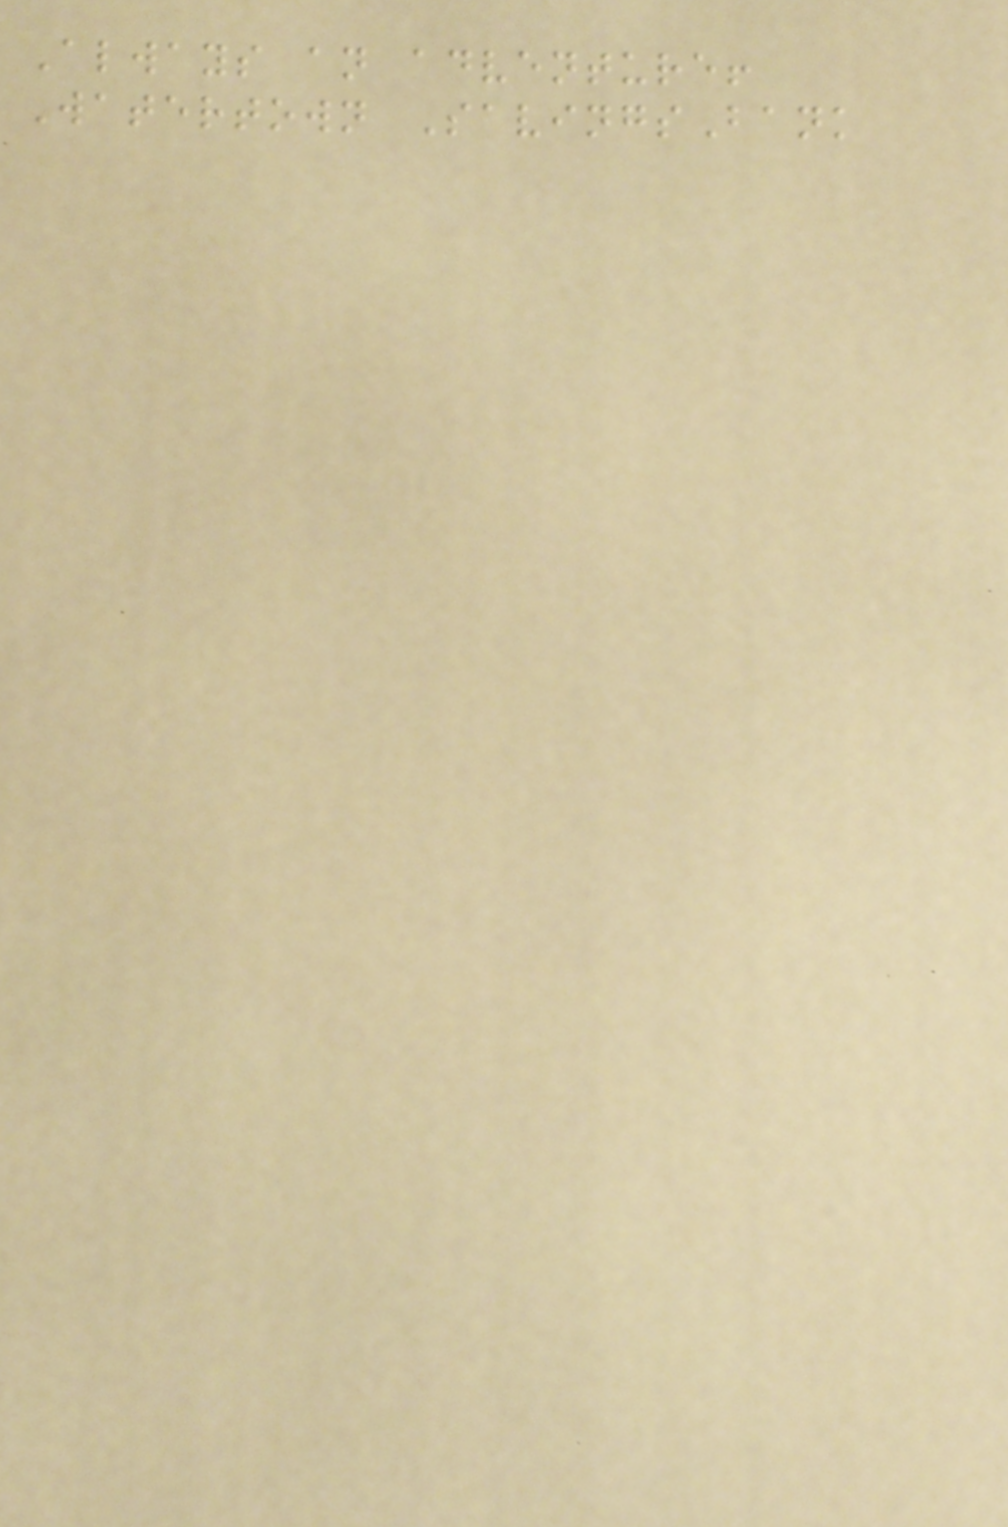Always an adventure!
Watertown SavingsBank
